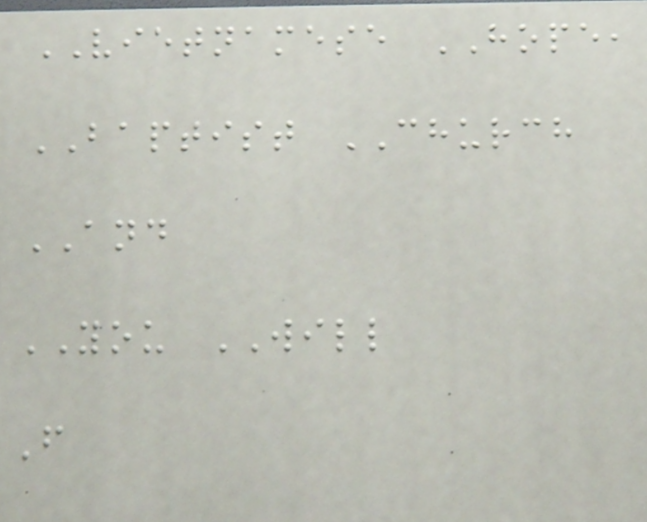VIETNAMESE HOPE,
BAPTIST CHURCH
AND
YOU WILL
F
